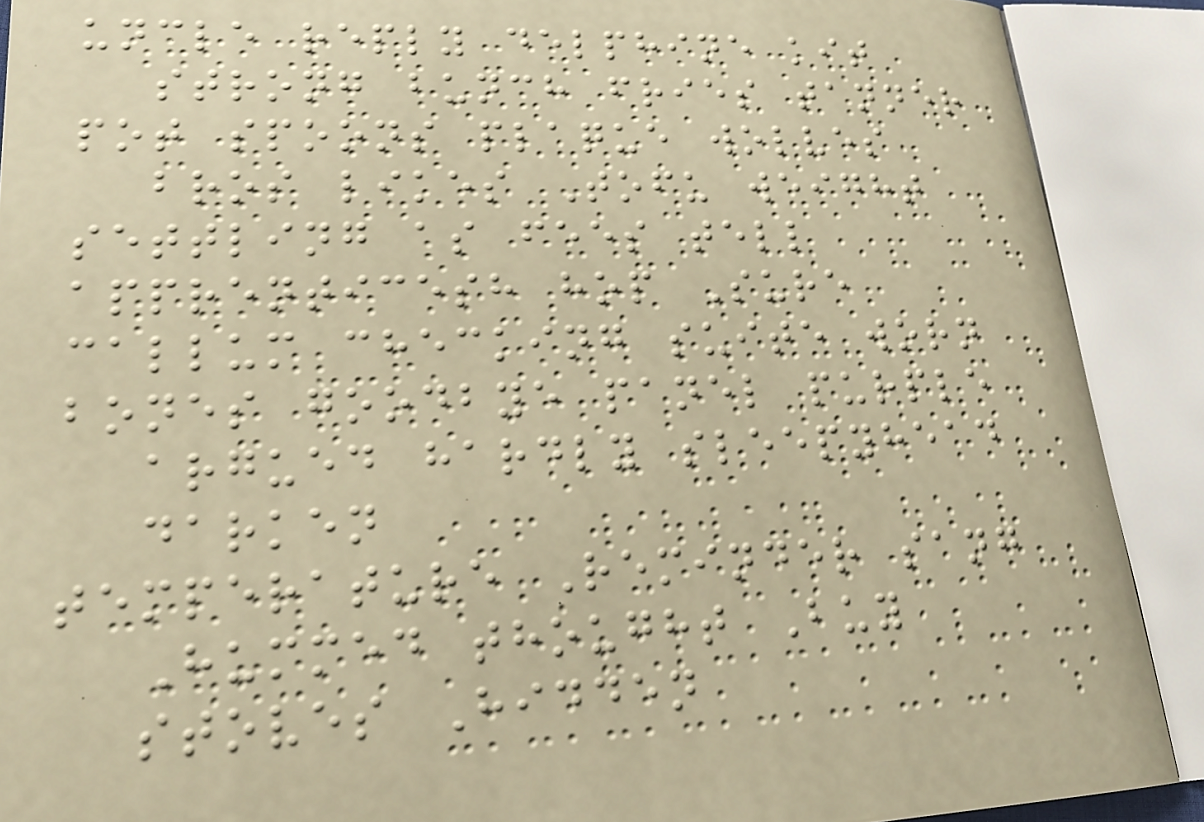uncle reply delphine kit
strong bunch fries tanner
pot spoons plaque wolves
bros likes Tofu weight
settling as fees tell
apprenticesh hop Sure
callum checking suite worn
bones goodbye panel purple
argued hardly sleepyhead
darken
temperature Reminder sang
Hummed thought Buy
stoves Hidden
